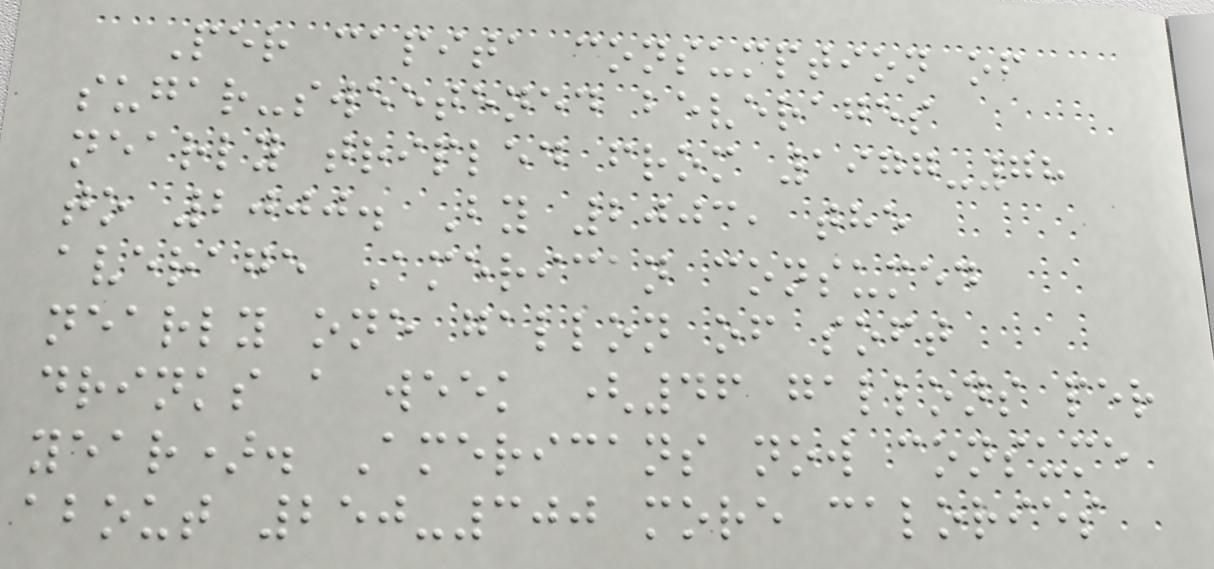Per capita consumption of
sugar-sweetened beverages
nearly tripled from 1977-78
to 2000. By 2003, the
average American consumed
nearly one gallon of soft
drinks a week (46 gallons per
year). Americans now consume
about 250-300 more calories
